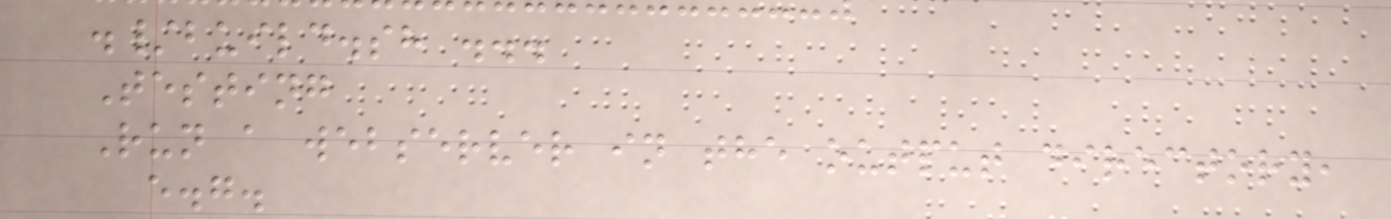./build.sh ...
Testing
Run a webserver in the output directory,
e.g.
